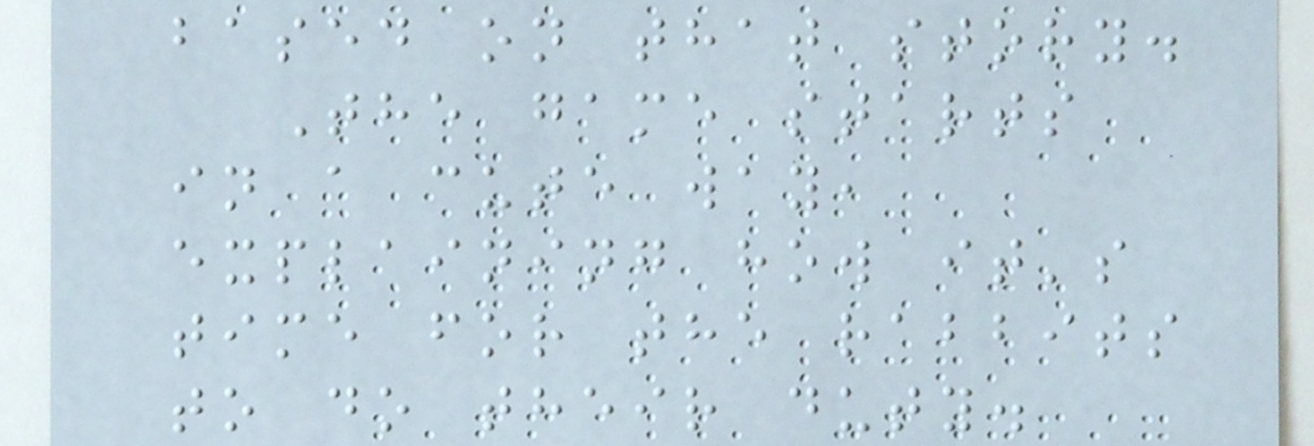based on that story.
The game starts
in a cute way,
explaining how it's
time for the rabbits
to do their duty.
